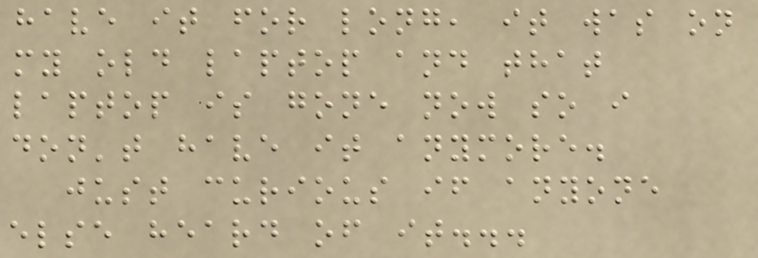have it for long, it was on
my old laptop and that
laptop is gone now so i
don't have it anymore.
just curious if anyone
else heard of it...
